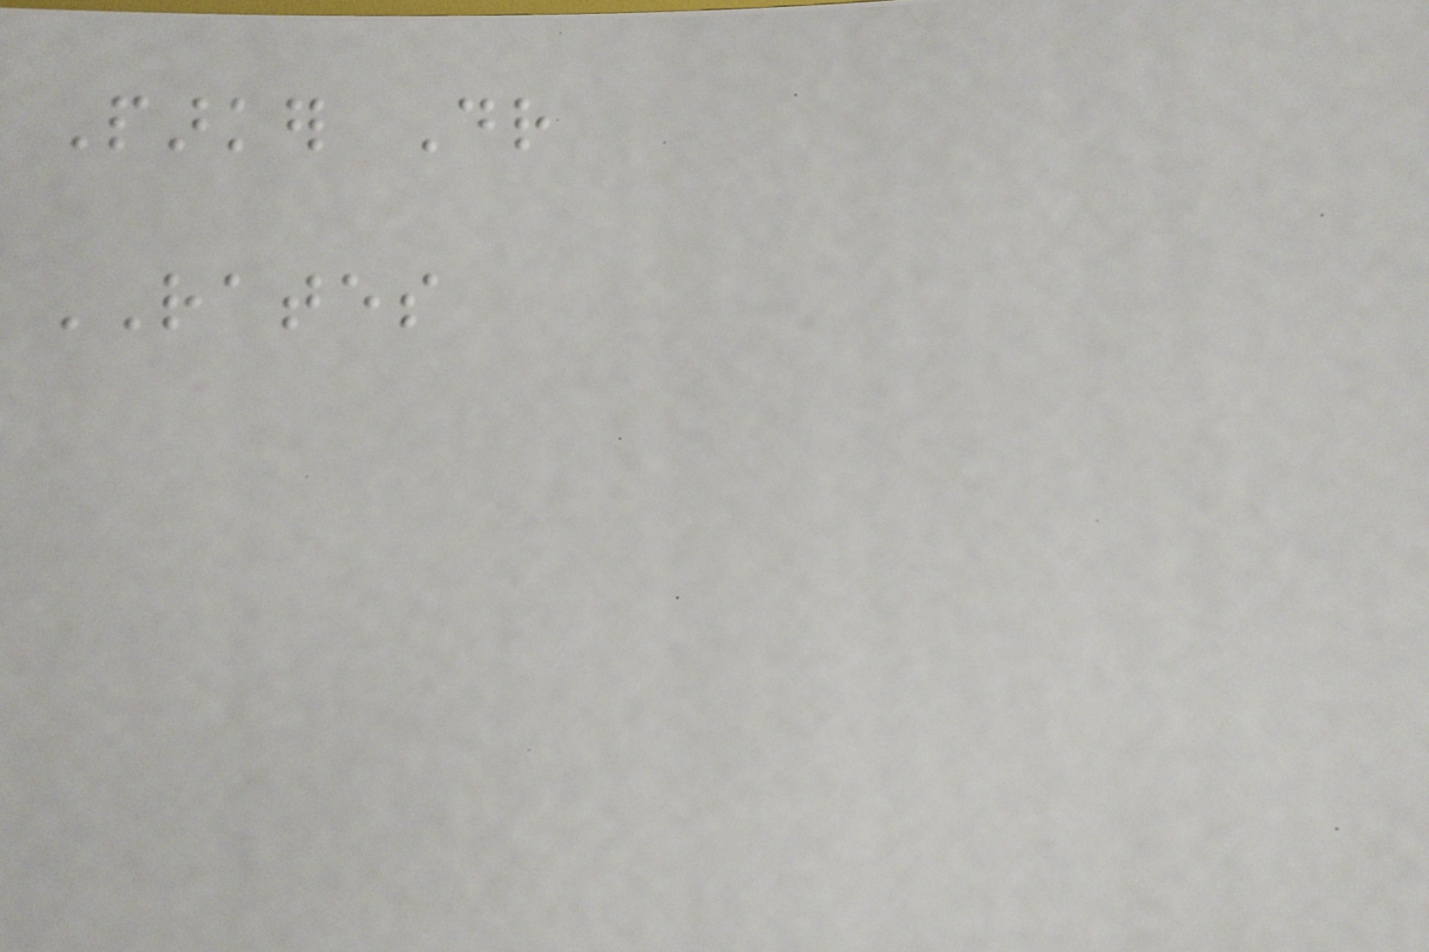Parker Dr
RATES
